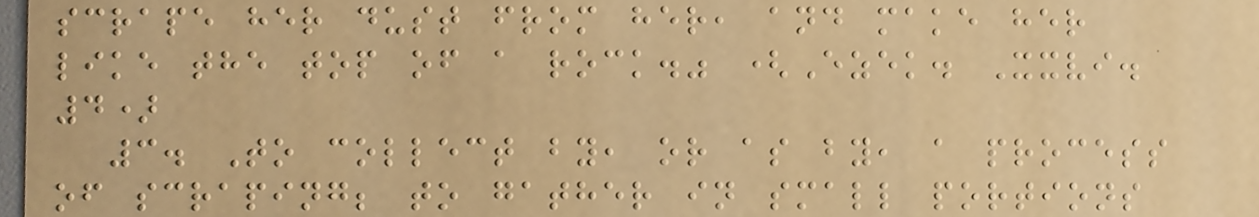scrape her dust from her, and make her
like the top of a rock." (Ezek. Xxvi.
4)
3. To collect by, or as by, a process
of scraping; to gather in small portions
